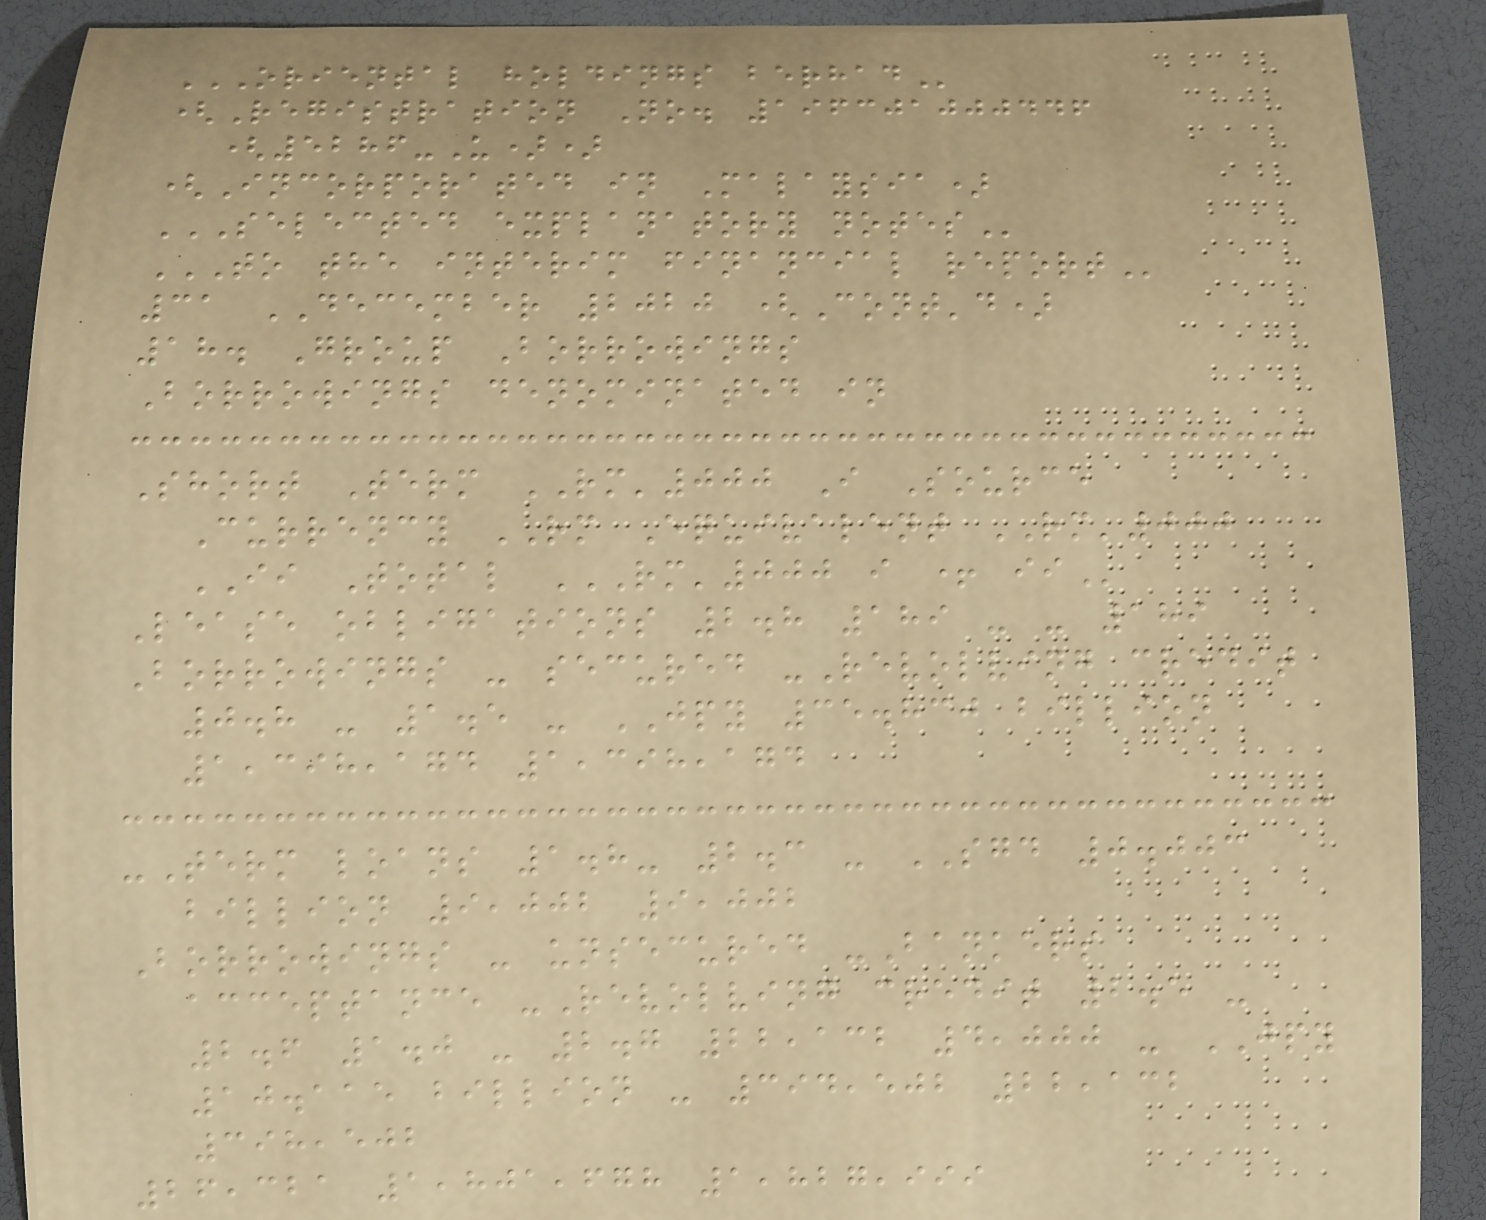ORIENTAL HOLDINGS BERHAD
(Registration No. 196301000446
(5286-U))
(Incorporated in Malaysia)
SELECTED EXPLANATORY NOTES
TO THE INTERIM FINANCIAL REPORT
31 DECEMBER 2020 (Cont'd)
18. Group Borrowings
Borrowings denominated in
Short Term RM'000 I Source
Currency RM Equivalent RM'000
II Total RM'000 I + II
Lease obligations 2.8 189 - - 189
Borrowings - secured -Revolving credit
0.8 - 1.5 - JPY 35.830 billion
1,398,174 1,398,174
-Term loans 1.8- 2.3 - SGD 0.003
billion 9,002 9,002
Borrowings - unsecured -Bankers
acceptance -Revolving credit 2.5 -
2.6 1.0 - 2.7 22,132 4,000 - JPY
10.115 billion - 394,502 22,132
398,502
26,321 1,801,678 1,827,999
